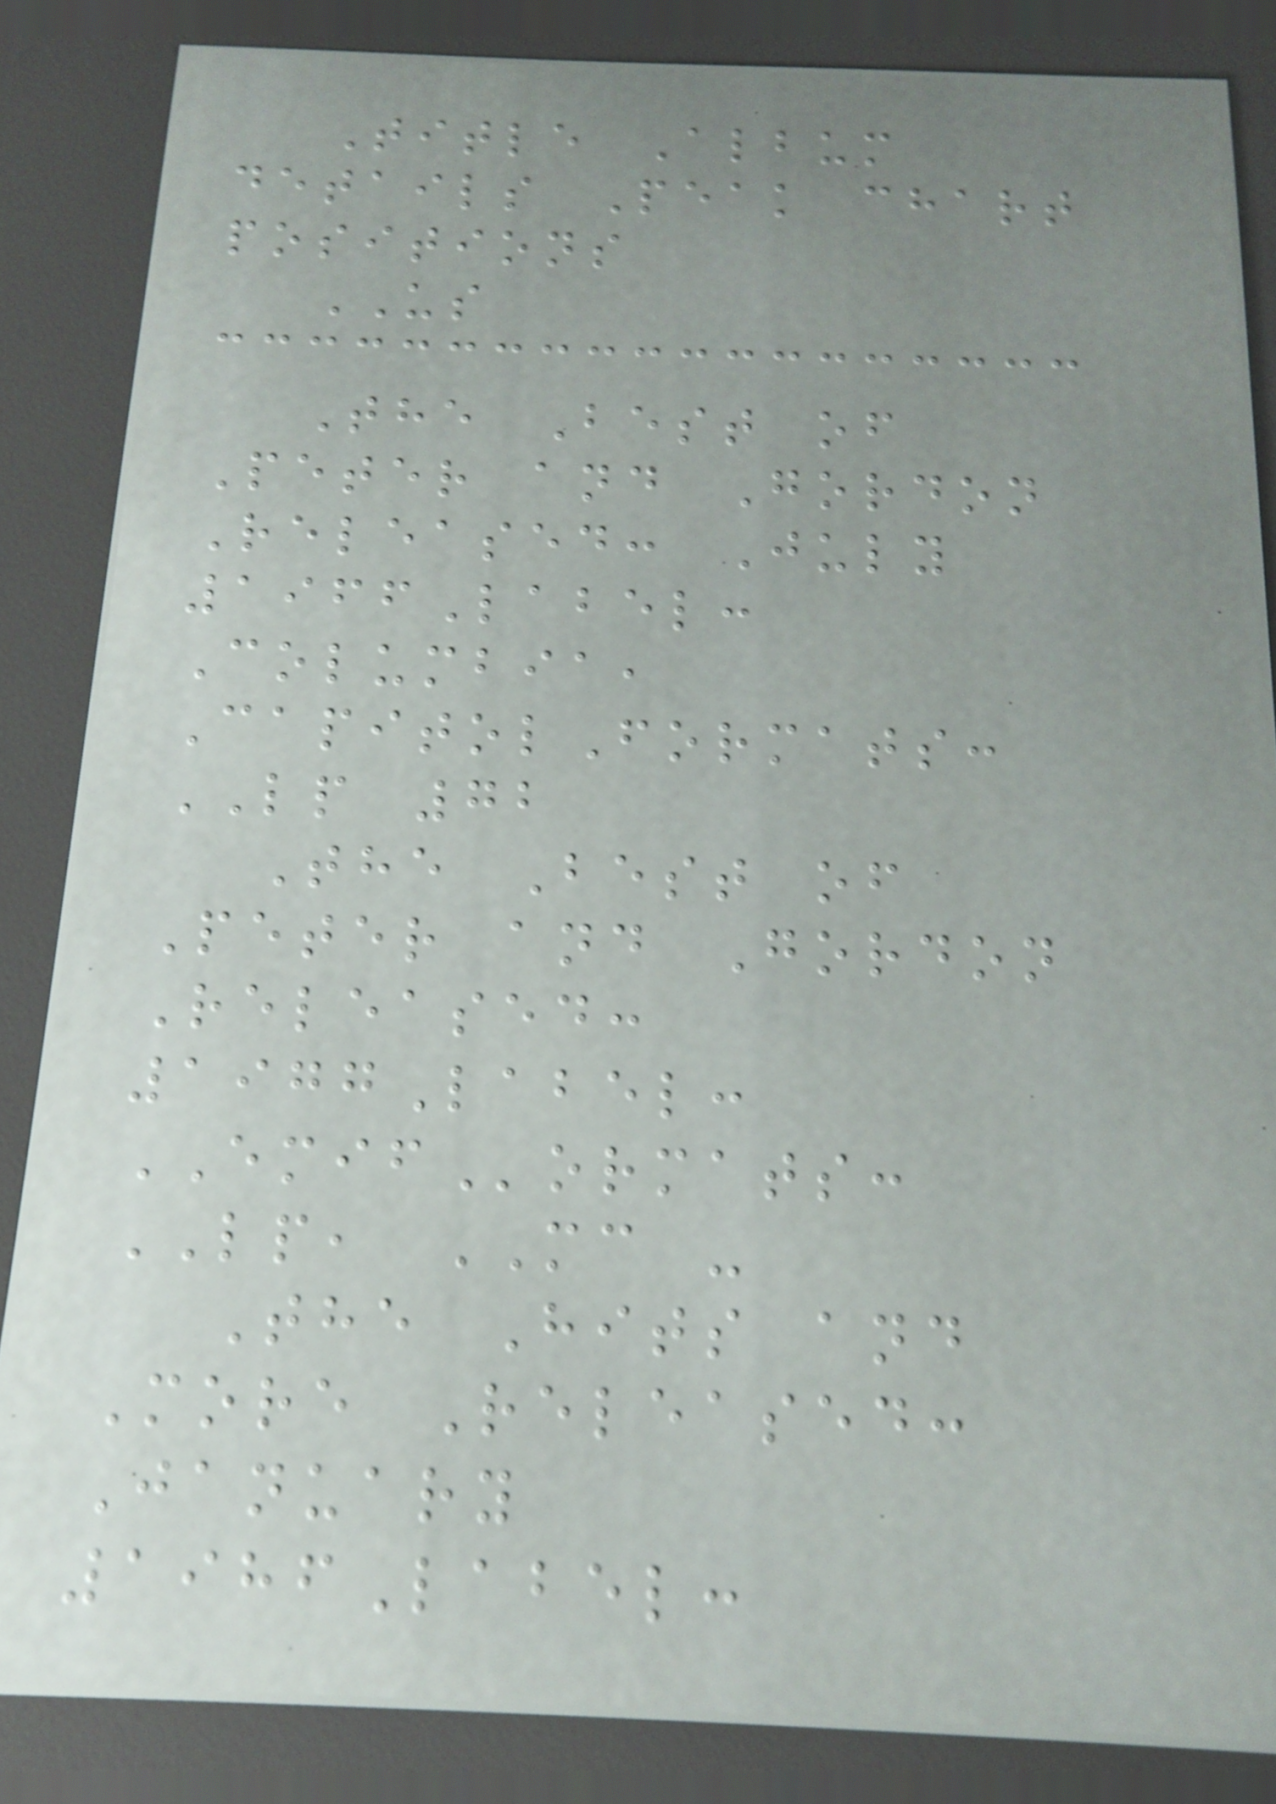Title Album
details Peak chart
positions
US
The Best of
Peter and Gordon
Released: July
1966Label:
Columbia,
CapitolFormats:
LP 72
The Best of
Peter and Gordon
Released:
1977Label:
EMIFormats:
LP, MC -
The Hits and
More Released:
January
1986Label:
